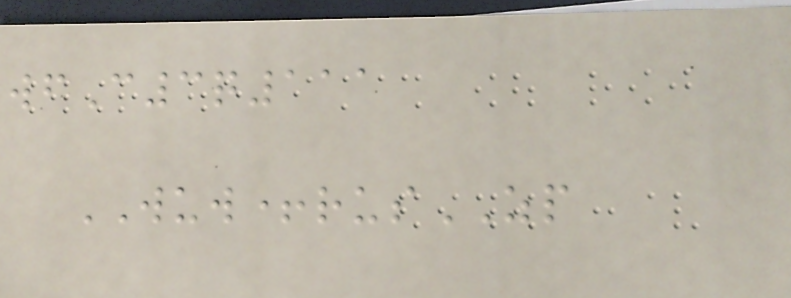wfC3q111
WUW+rusZP
